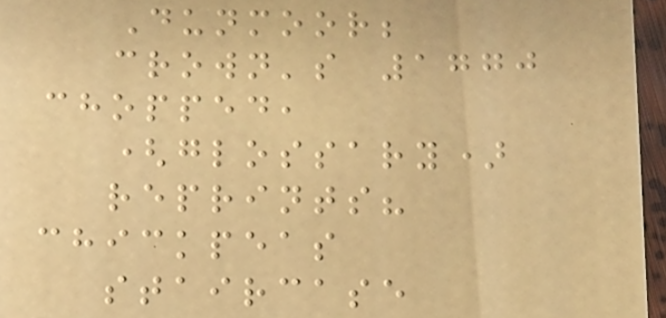Dunmoor;
crown's 1770
chopped,
(glossary)
reprints?
chickpeas
staircase
